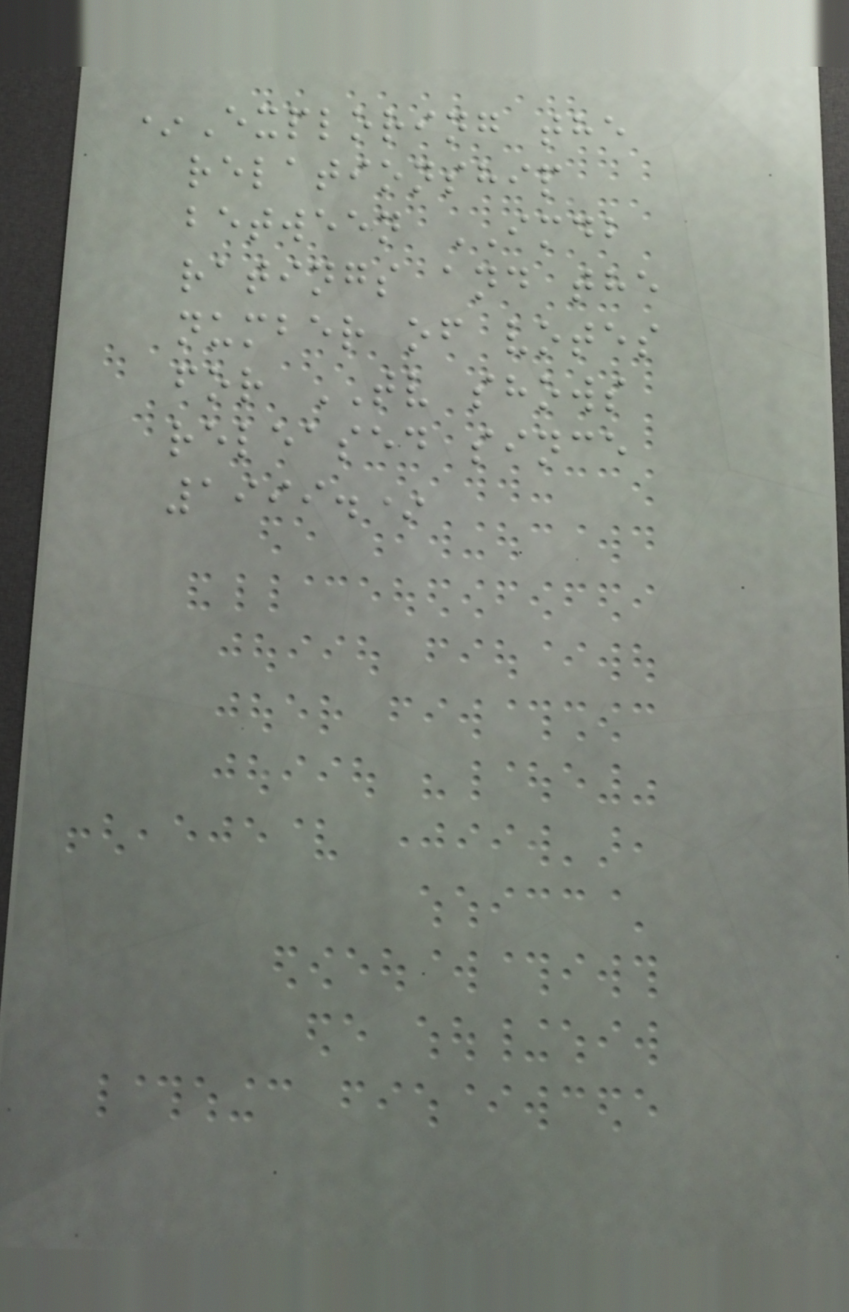*Exploring the
relationship
between IMDB
ratings and the
number of votes
for TV shows
released since
1999.*
